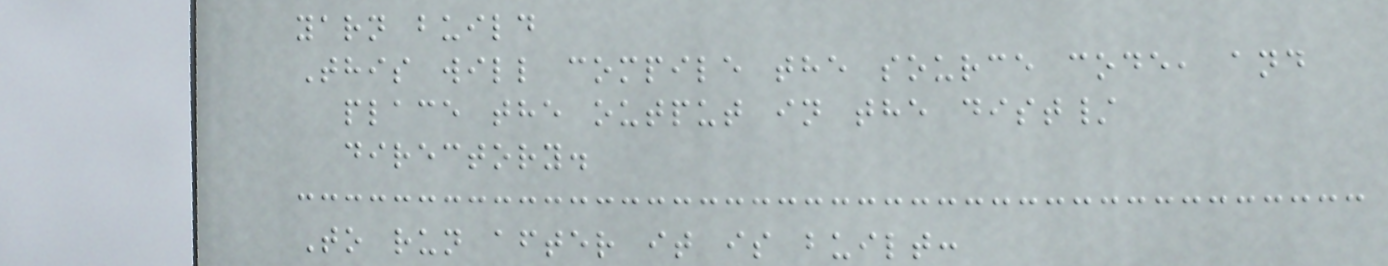yarn build
This will compile the source code, and
place the output in the dist/
directory.
To run after it is built:
